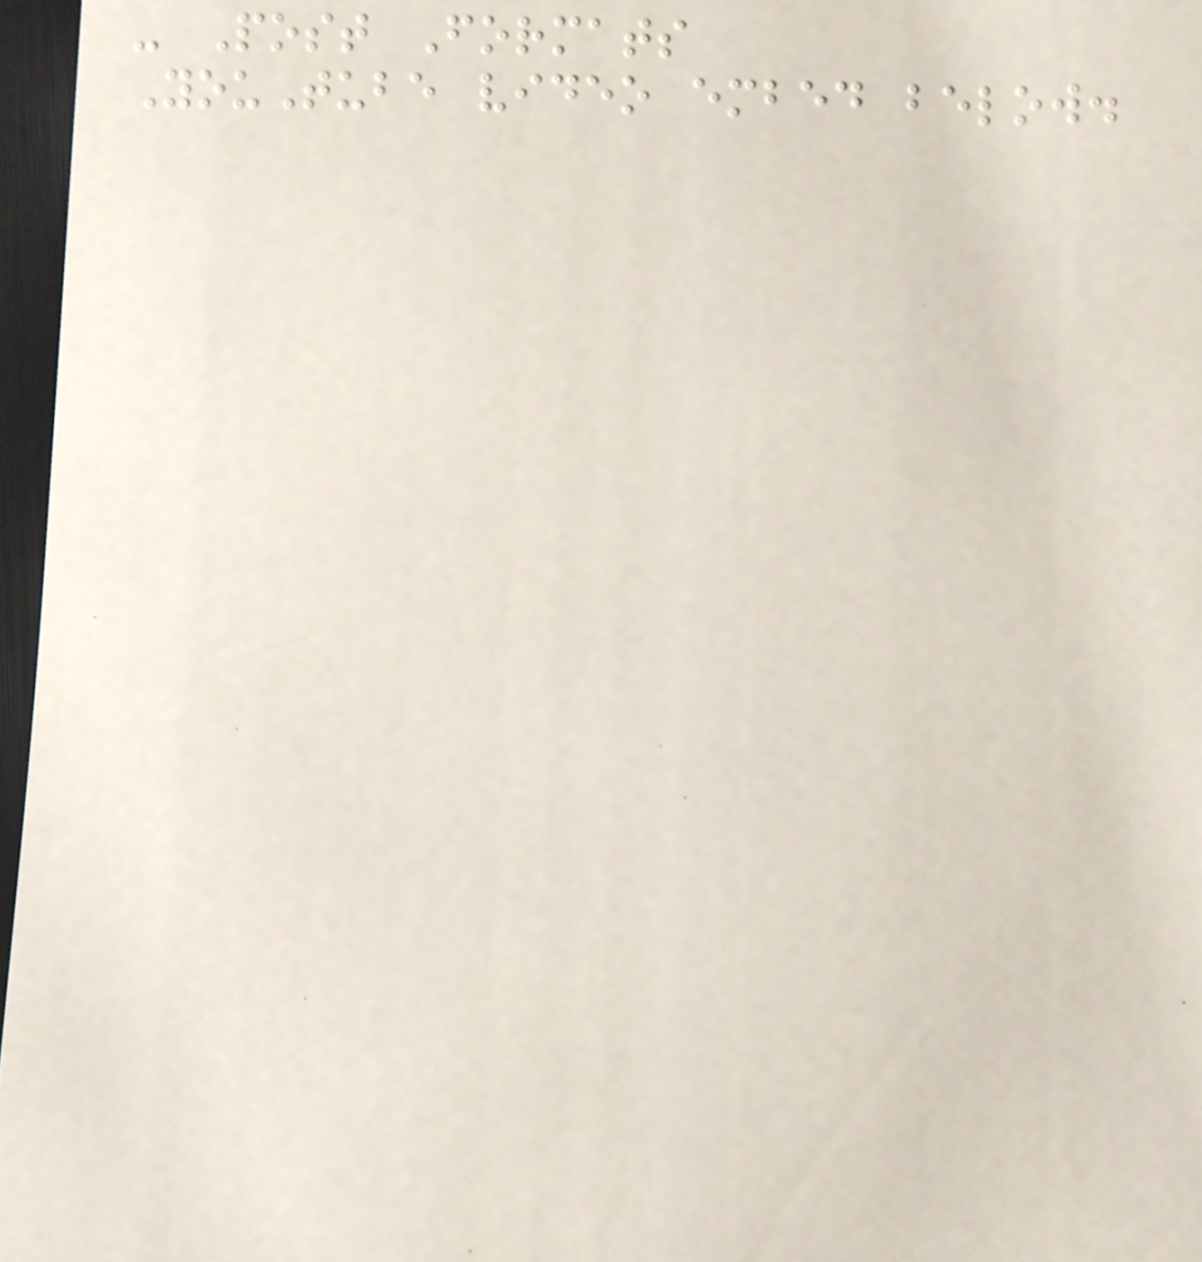- Post Formats
YouTube video embed below.
